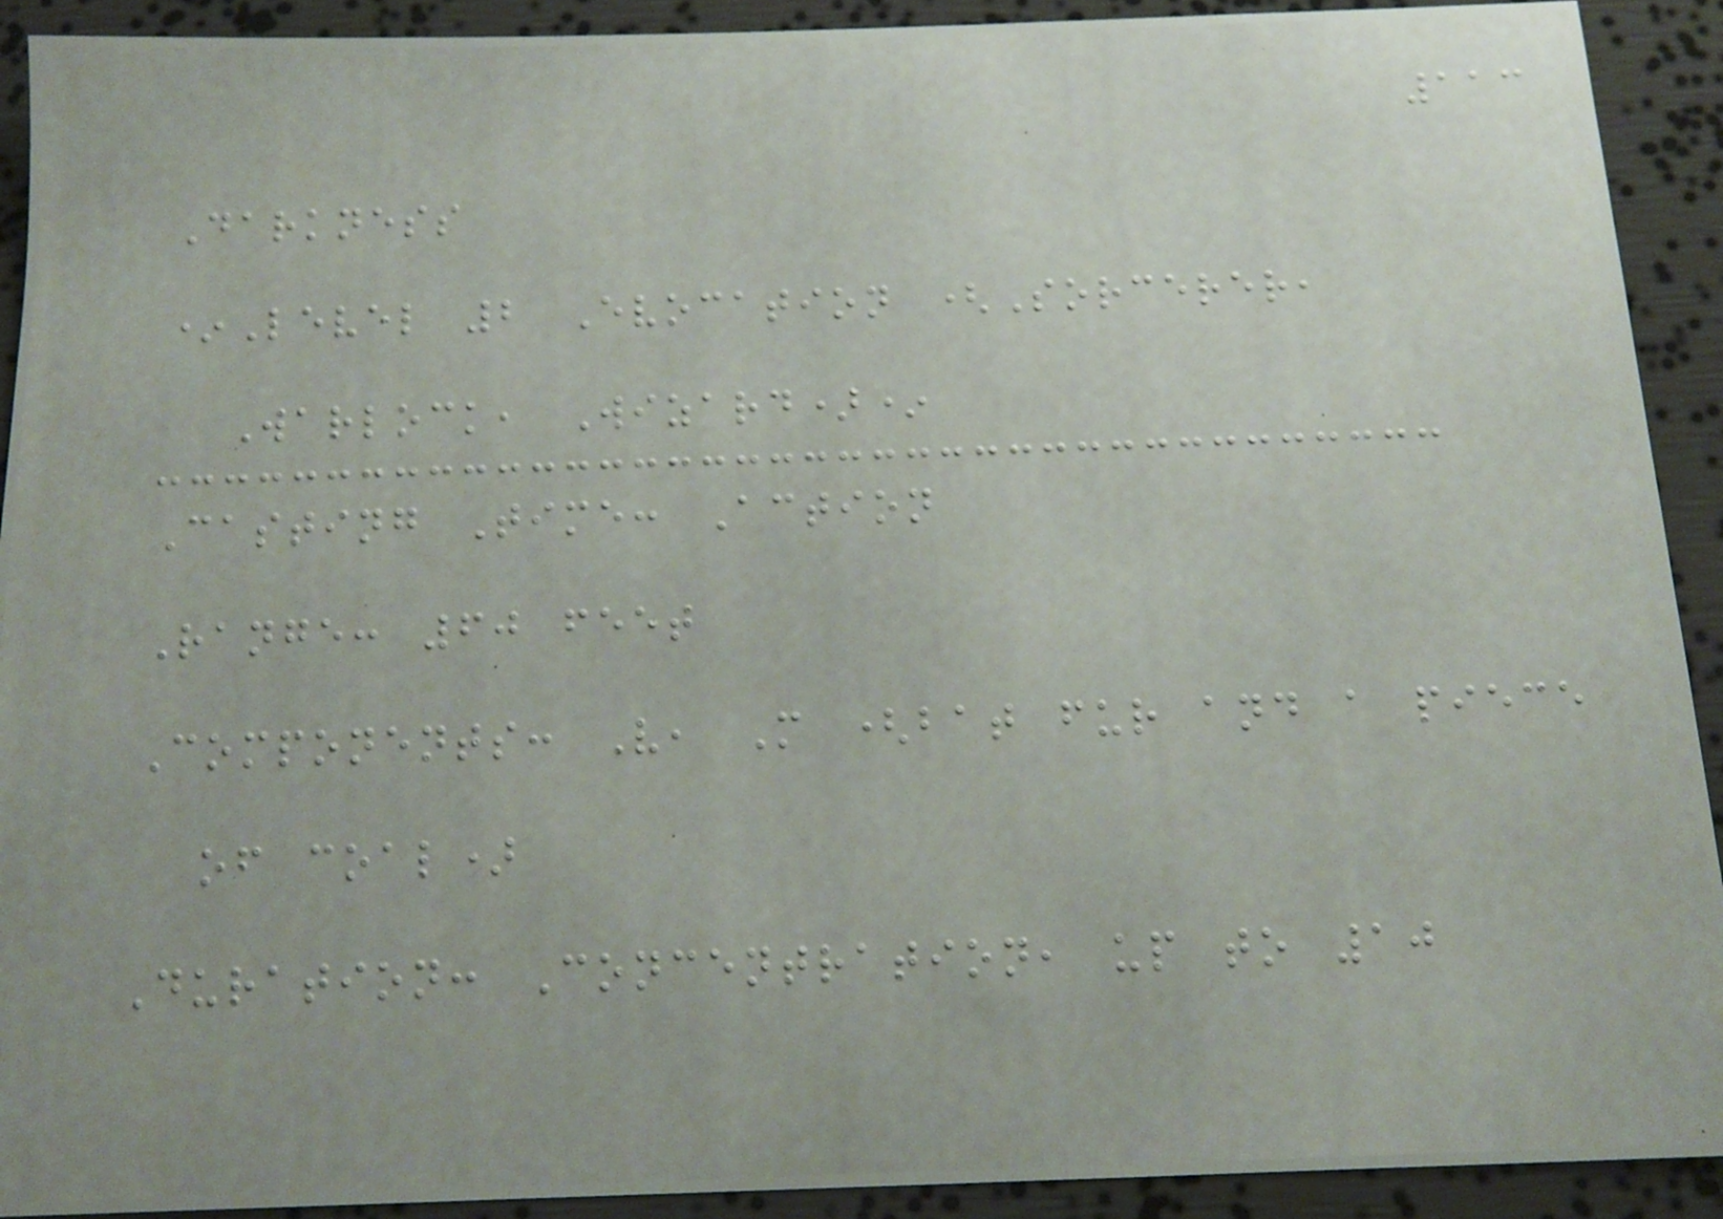113
Darkness
*Level 2 Evocation (Sorcerer,
Warlock, Wizard)*
Casting Time: Action
Range: 60 feet
Components: V, M (bat fur and a piece
of coal)
Duration: Concentration, up to 10
